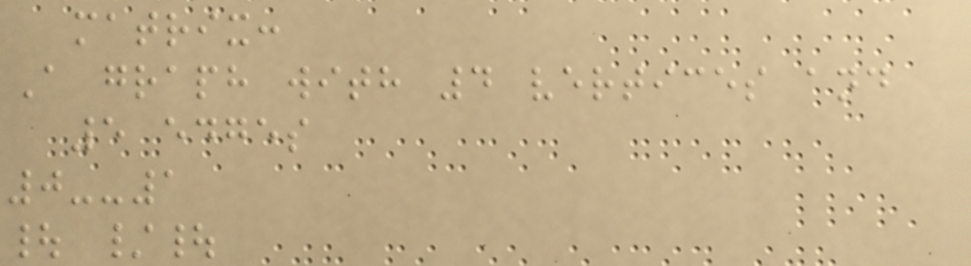matrix:
A graph with 4 vertices and
5 edges
0--1
| /|
